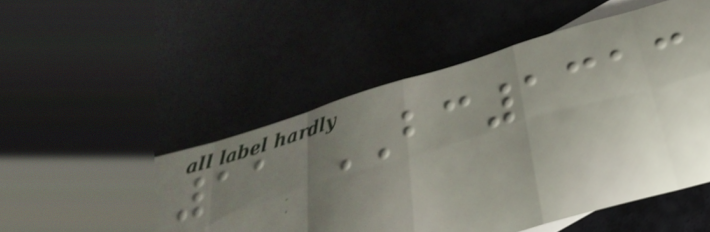11 BC1313
